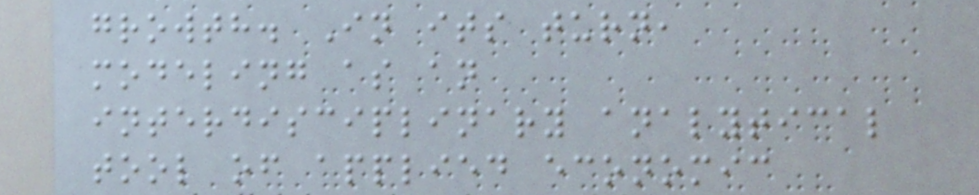growth. In its turn,
modeling as an
interdisciplinary analytical
tool of applied economic
